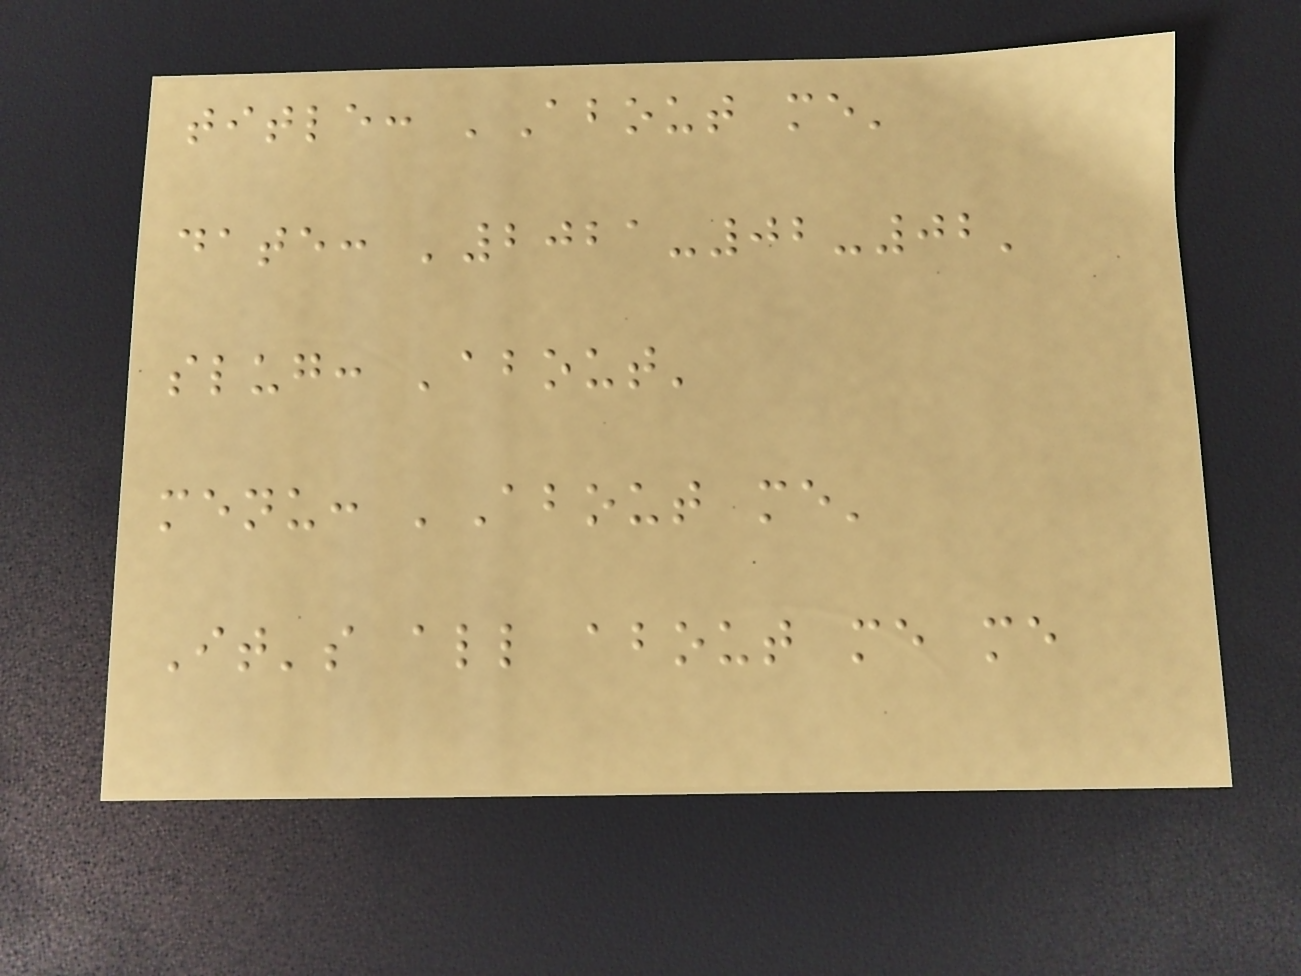title: 'About me'
date: '2021-02-02'
slug: 'about'
menu: 'About me'
It's all about me me
